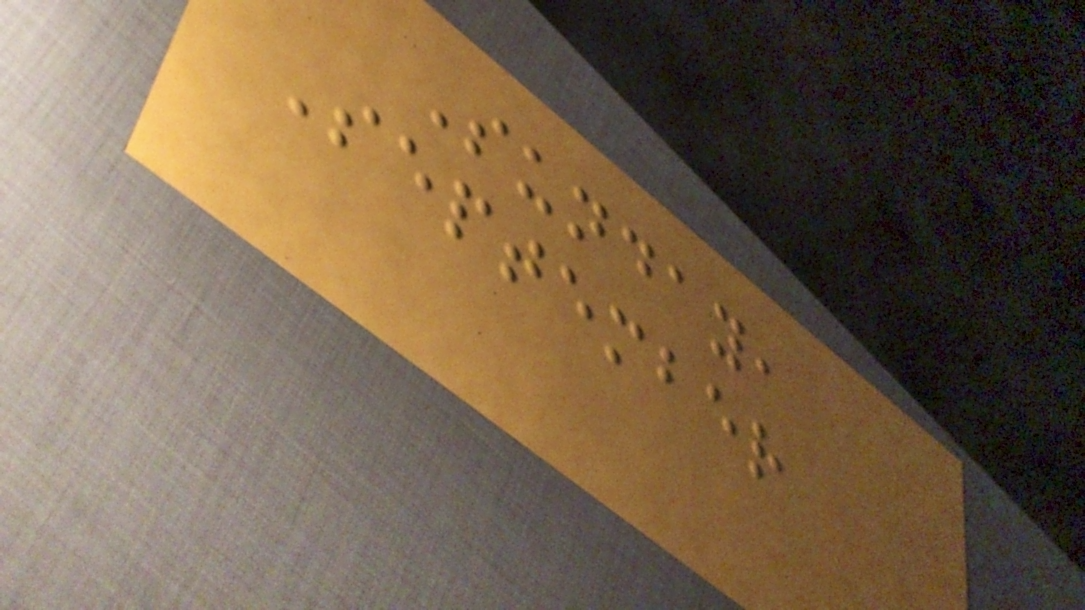Sunday,
September
